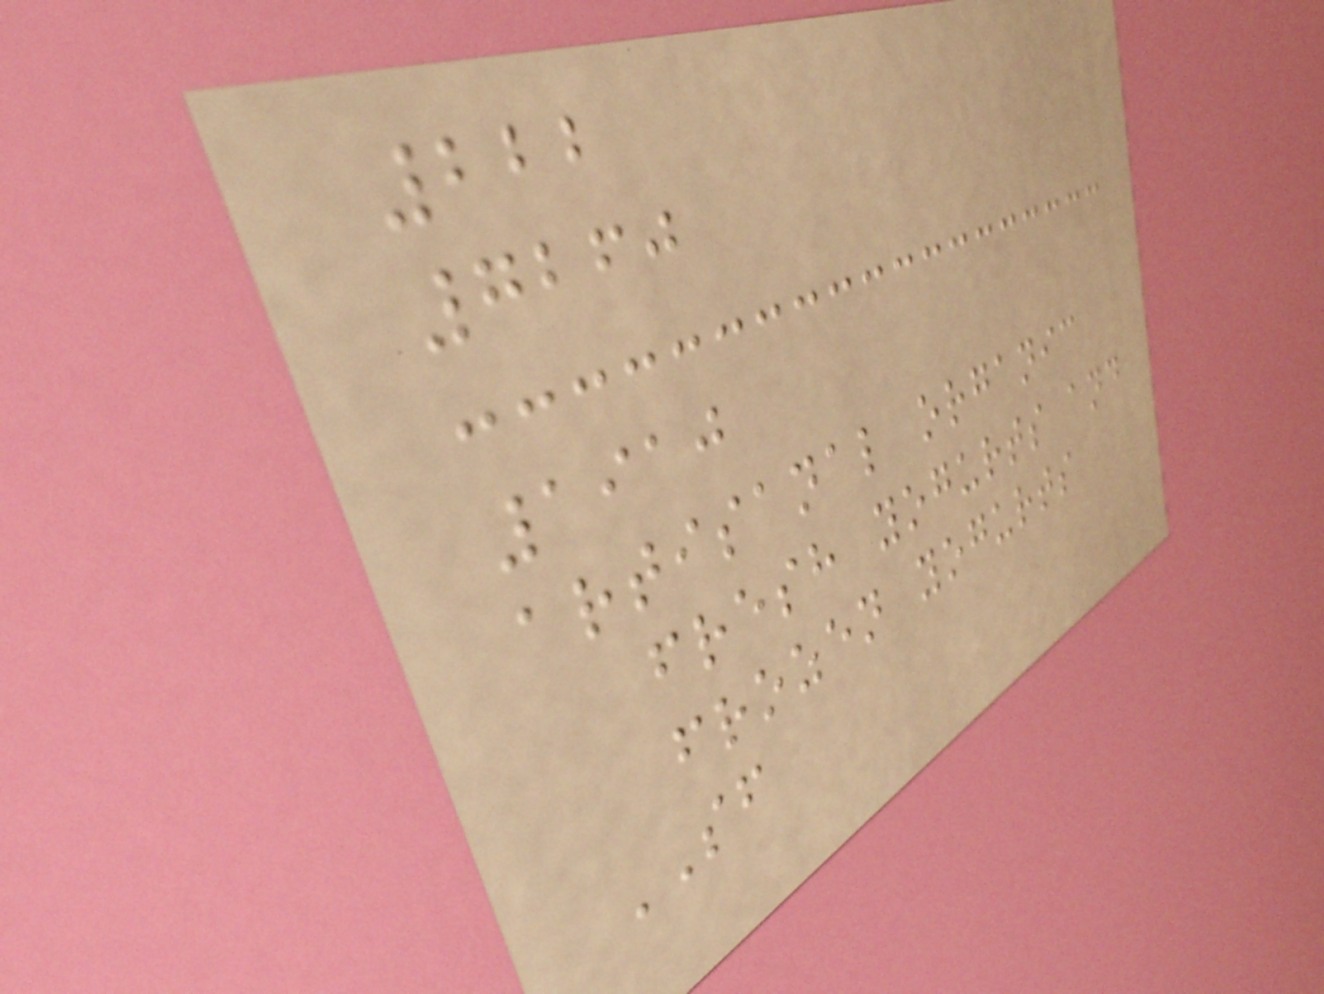222
7260
1910
artisanal organic
fresh yogurts and
frozen yogurts
SF
